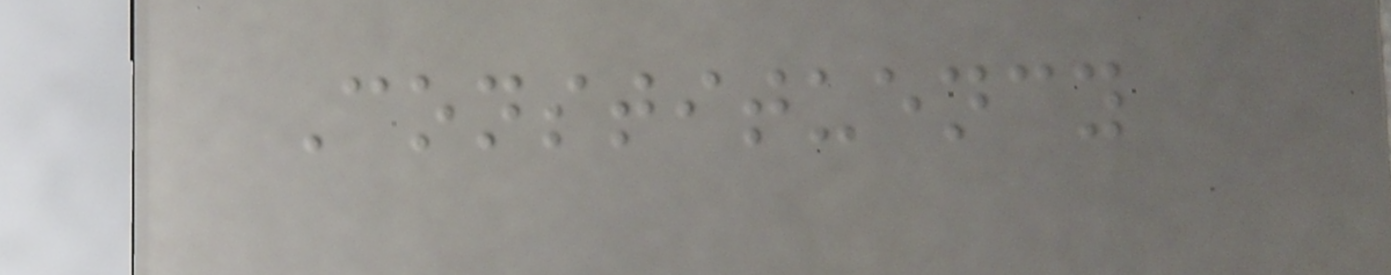Constituency
